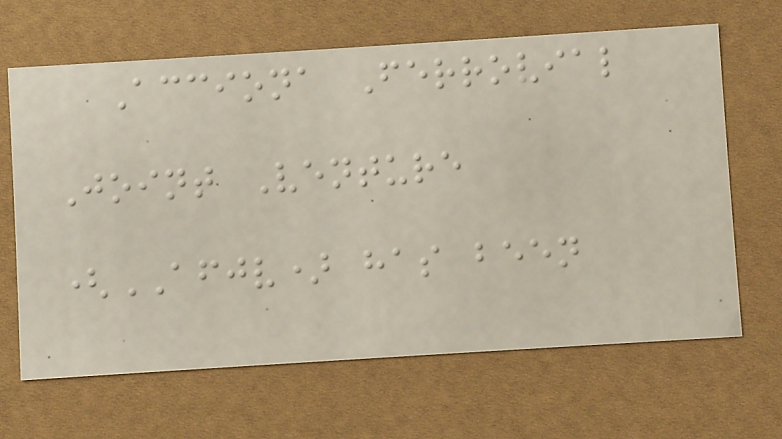Acciona Ferrovial
Joint Venture
(AFJV) has been
